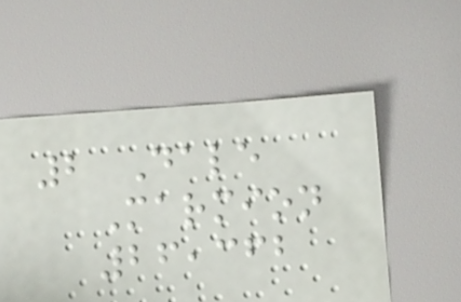2 Dale
Marmion
26,362
